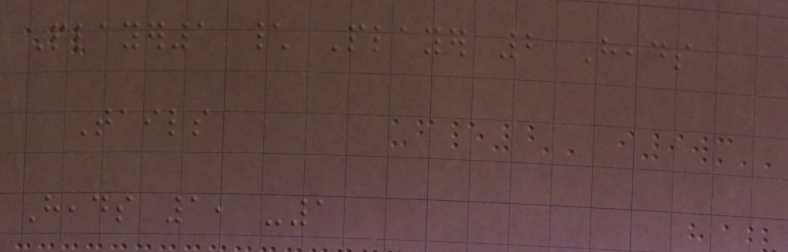Player1 \ Player 2 Heads
Tails
Heads 1, -1
